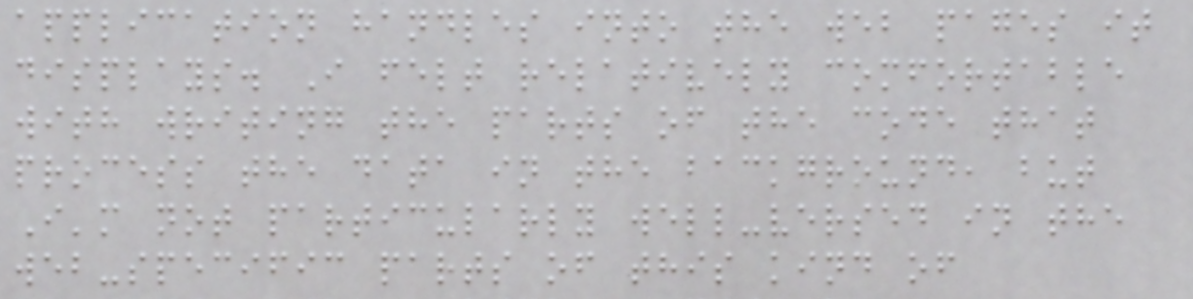application handles into the web pages it
displays. I felt relatively comfortable
with writing the parts of the code that
process the data in the background, but
I'm not particularly well-versed in the
web-specific parts of this kind of
